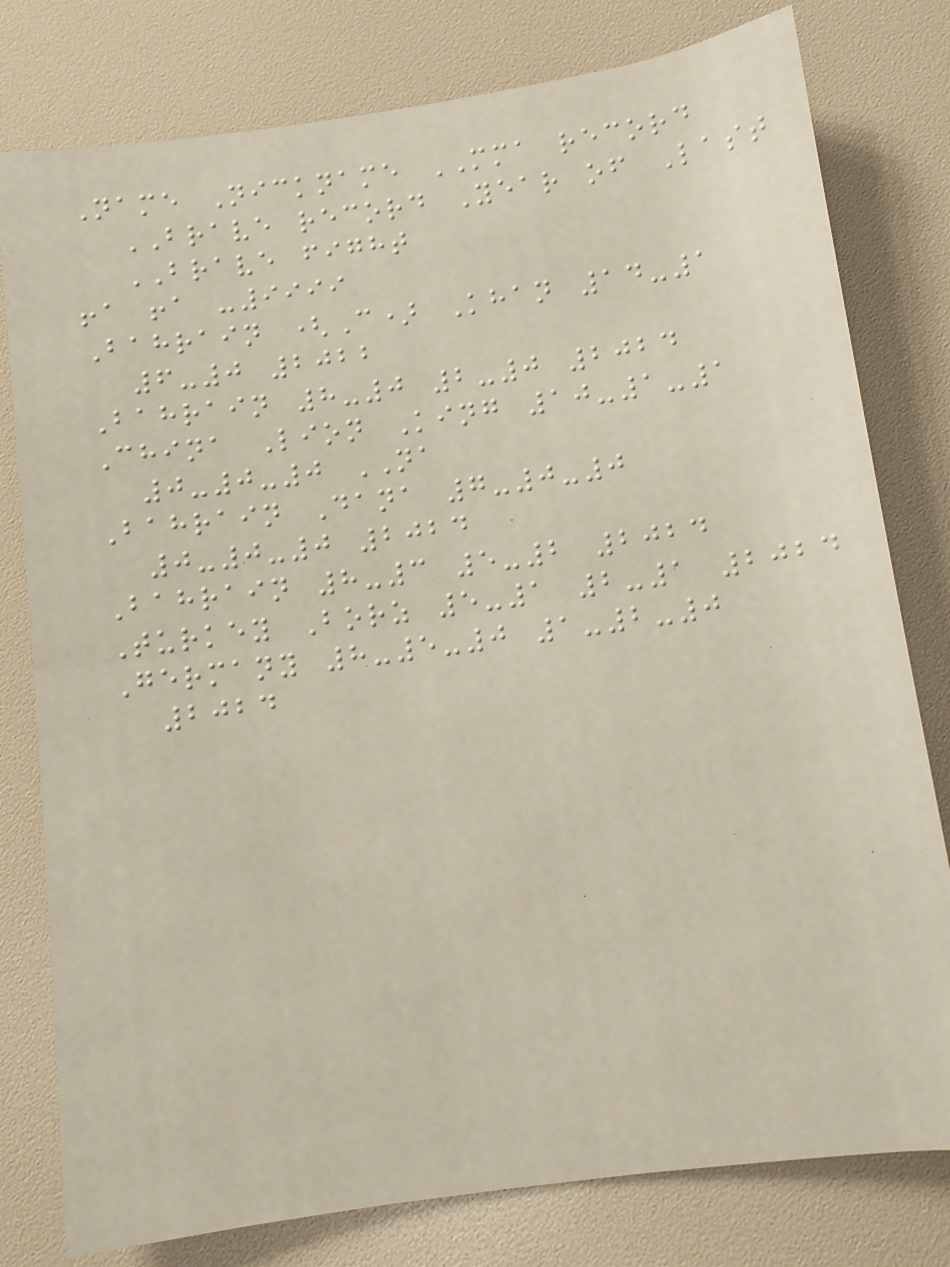Name Nickname MMA record
BRAVE record Year of Last
BRAVE fight
!a !a -9999
Bahrain (C) Khan 14-1
6-0 2022
Bahrain 8-0 2-0 2024
China Lion King 10-1-1
0-0-0 NA
Bahrain Dana 7-0-0
0-0-0 2024
Bahrain 8-3 5-2 2024
Turkey Borz 5-1 2-1 2024
Germany 8-5-0 1-2-0
2024
